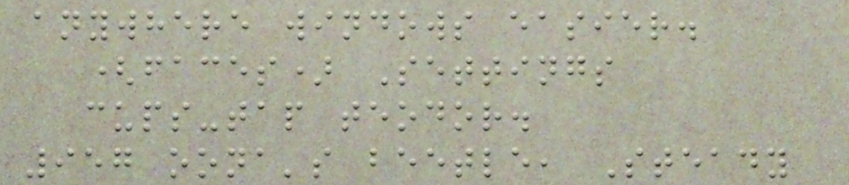anywhere windows easier.
(faces) Settings
cups-tap teodor.
957 oona's beetle, Steady
